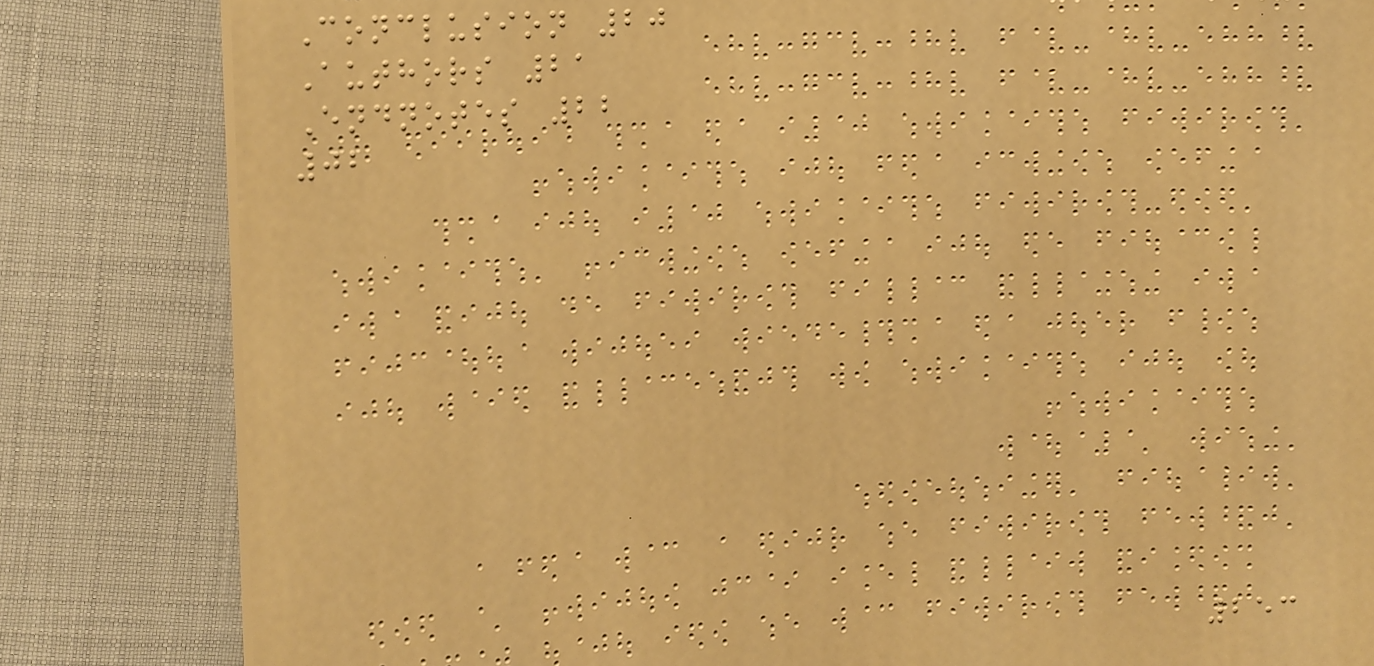Conclusion 20
Authors 21
Endnotes 22
02
253
